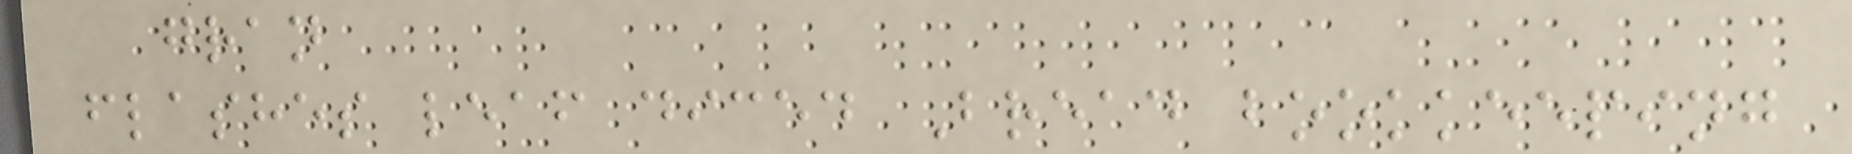gran
flashes leaf diced Bread bookkeeping
